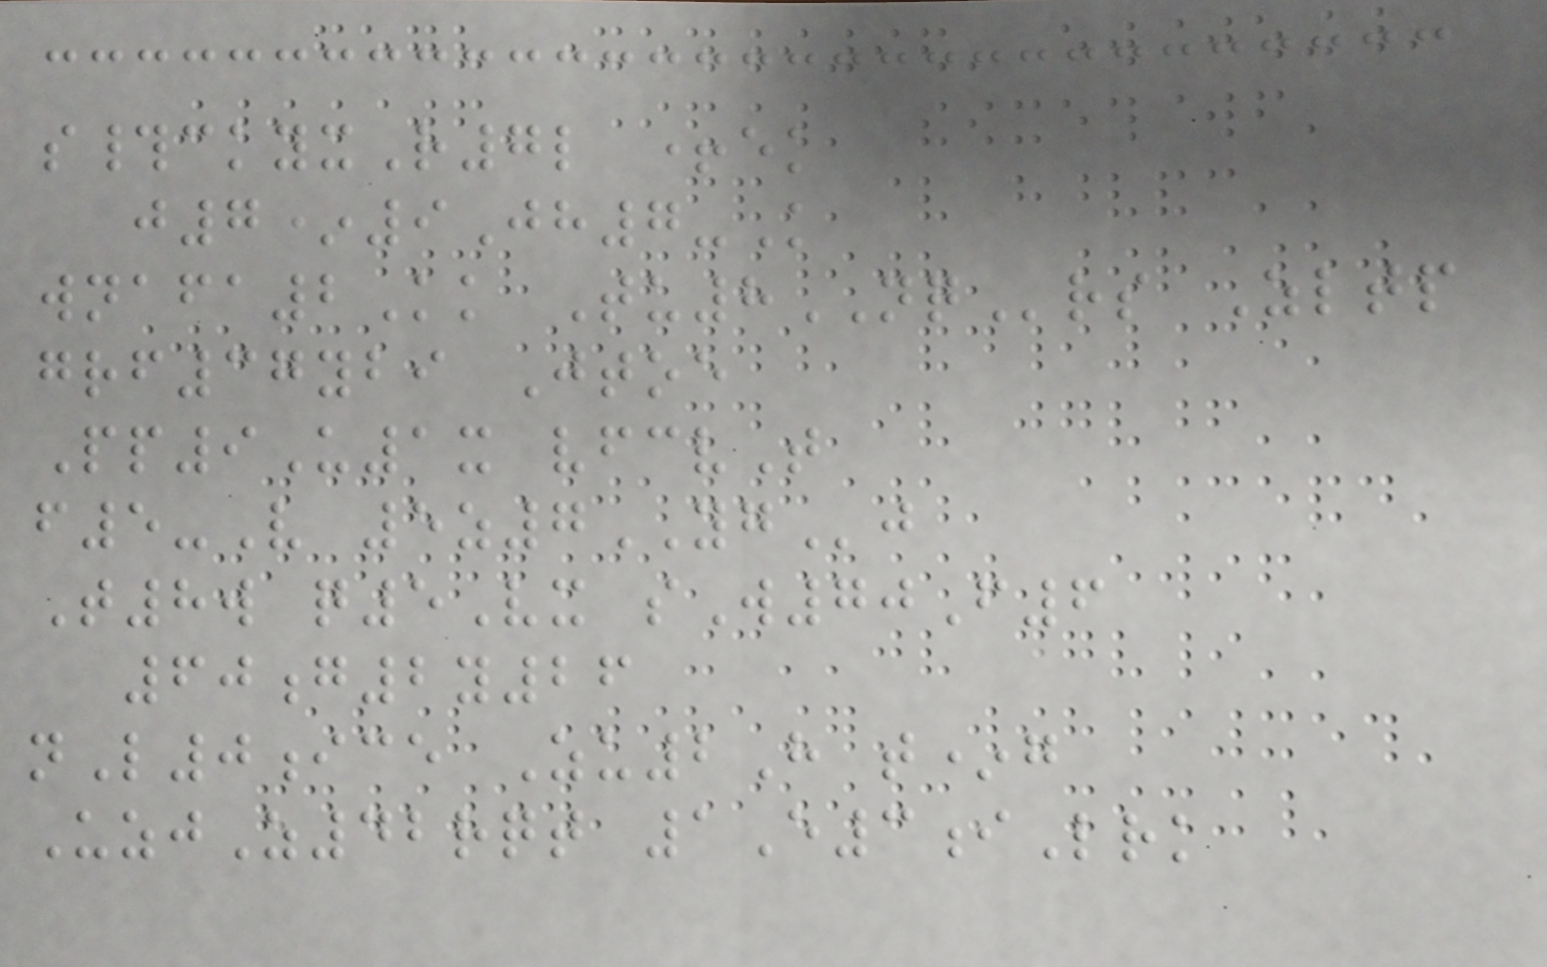s#ckyxR7l +ek
j7*9Jh7-K
wnafa2Kk Tu8NQrs Zltp
grf37ybi Jtoe
Pp9U1x vfcvT
f5-V 5z7YGj
T8w q5Vx sW70F6
60g2y26
nL0ice Zu2H t*g
UzjZ42rqt 1E3iLrk
